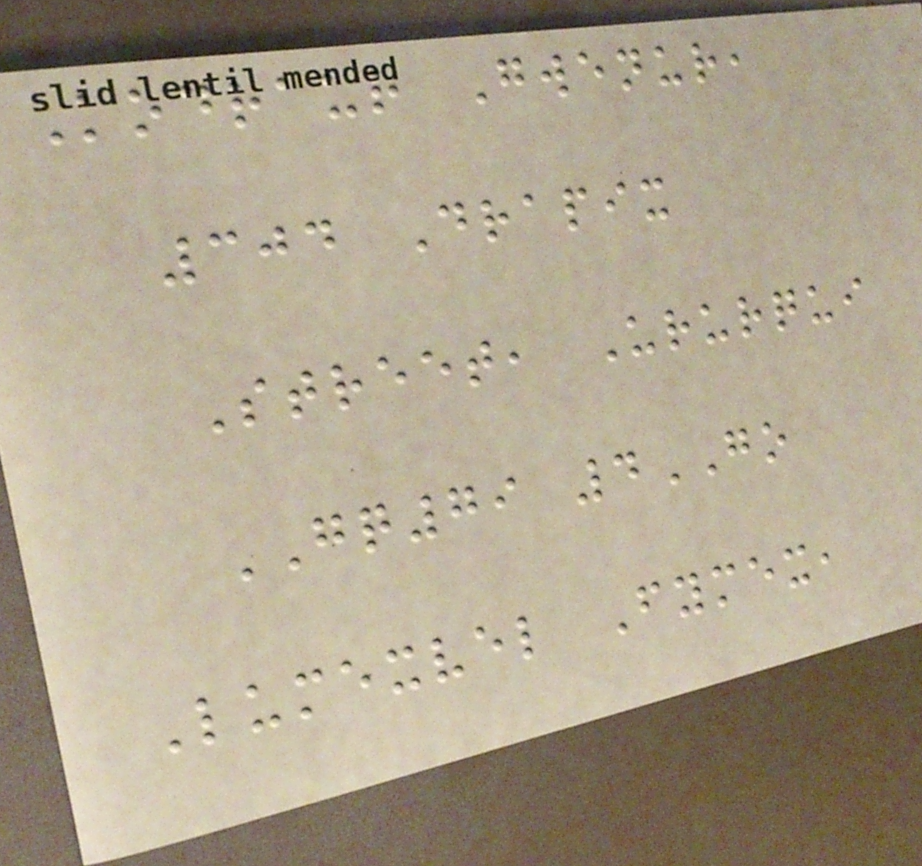Kodraur Gwenur,
304 Drapix
Street, Ururqui
GQ79 4GO
Lumexvel Fymex,
